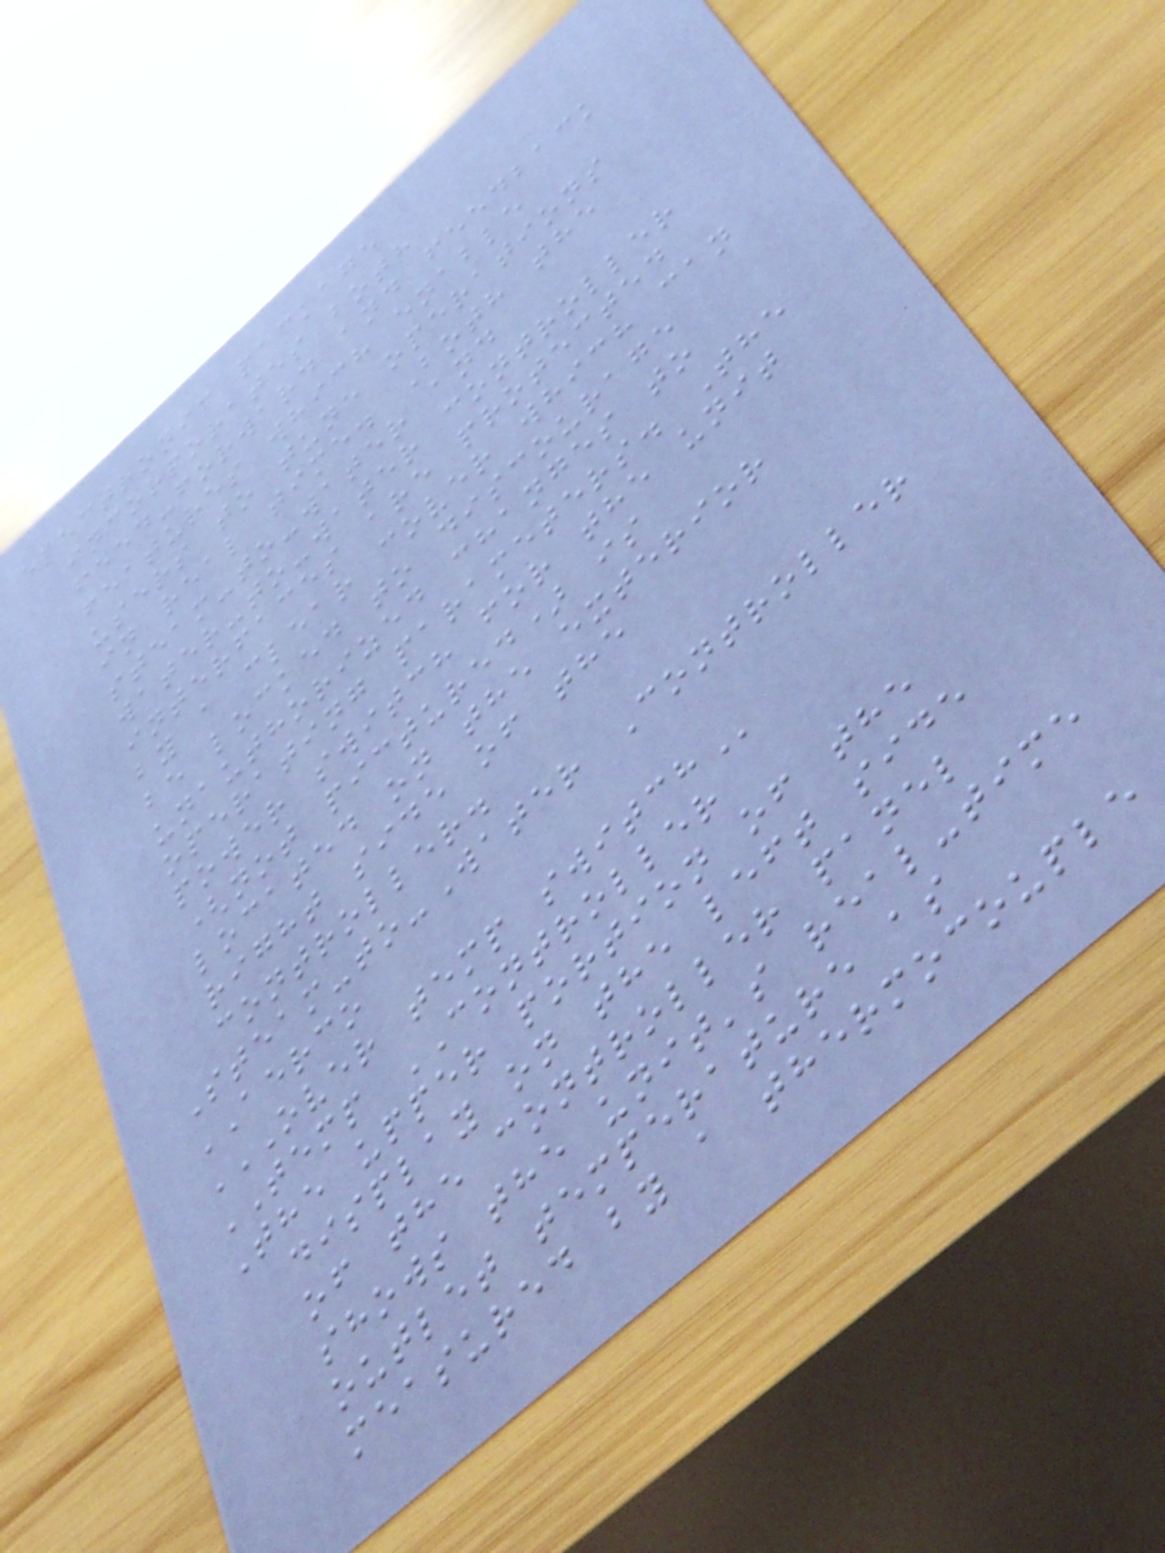electronic package
incorporates both
feed-forward and feedback
features which enable
users to tune operations
in real time. Both the
steam-to-water and
water-to-water controller
interfaces are protected
by a clear cover which can
be locked to discourage
unauthorized changes to
operating parameters. The
power switch for the unit
(not pictured) is
located on the exterior
right side of the
controller.
Steam-to-Water Controller
AERCO
OVER TEMP SWITCH
TEMP CONTROLLER
The upper portion of the
display on the left side
of the controller panel
shows the unit's real-time
outlet temperature as
measured by a thermocouple
